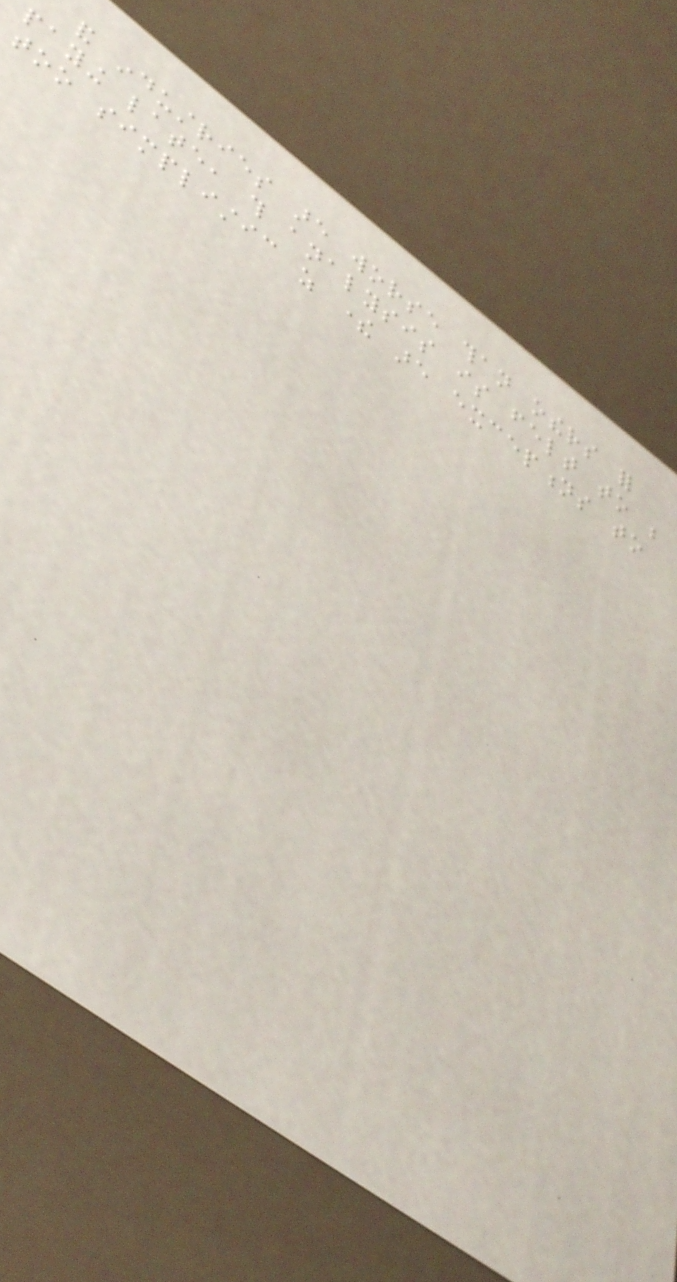and industries are worse than others for
paying late, this analysis is felt to be
too simplistic as there are exceptions to
